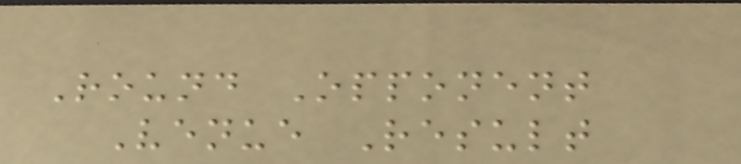Round Opponent
Venue Result
